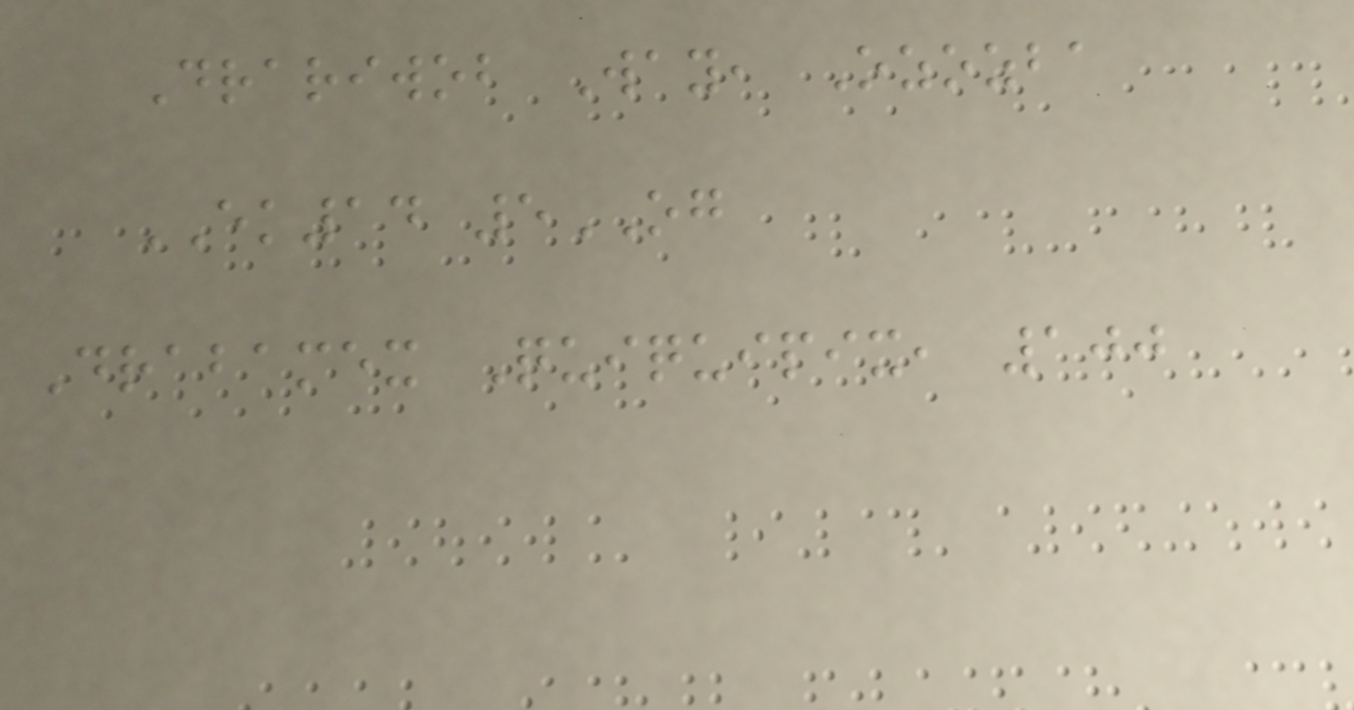Drariwob Way, Ozozba
EK14 5OG
Drabamex Quiquipix, 100
